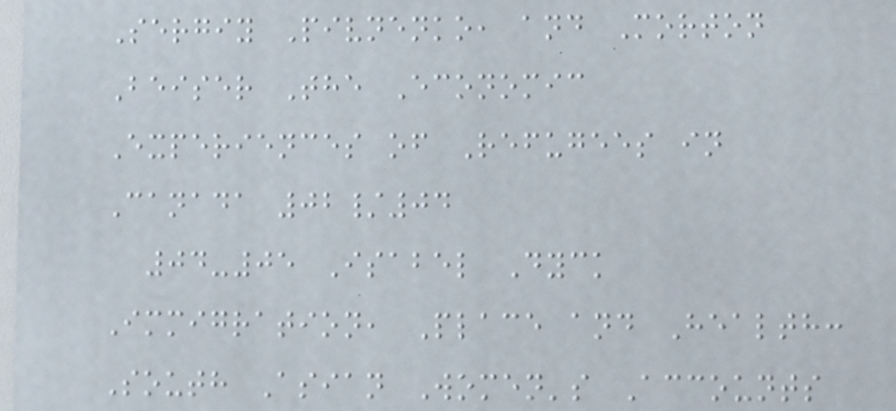Sergiy Pivnenko, and Morton
Beiser The Economic
Experiences of Refugees in
Canada 02/04
04-05 Isabel Dyck
Immigration, Place and Health:
South Asian Women's Accounts
